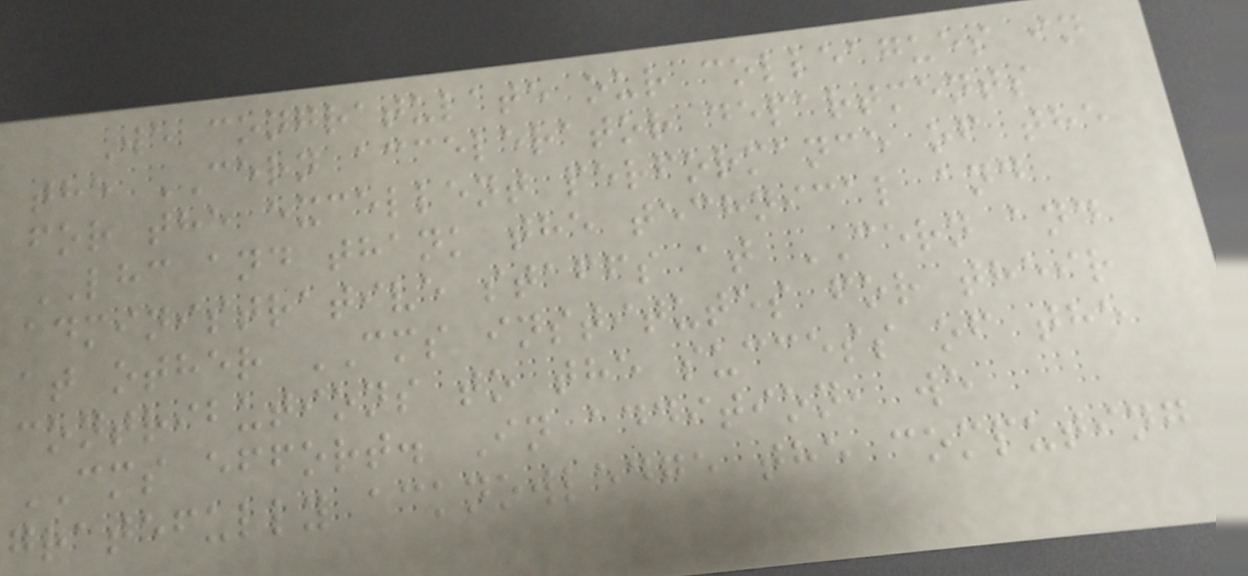We congratulate our colleagues in
the CERN accelerator departments
for the excellent performance of the
LHC and thank the technical and
administrative staffs at CERN and
at other CMS institutes for their
contributions to the success of the
CMS effort. In addition, we
gratefully acknowledge the computing
